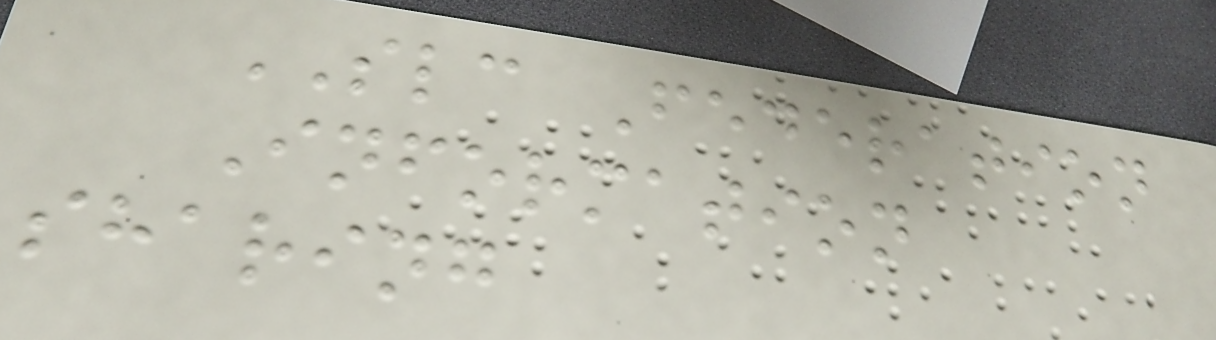SLC Federation
Information
sharing
